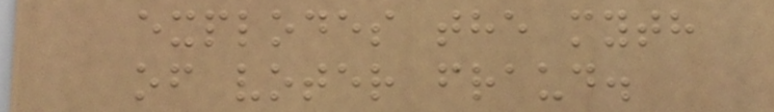explodes the myth
of voter fraud.
